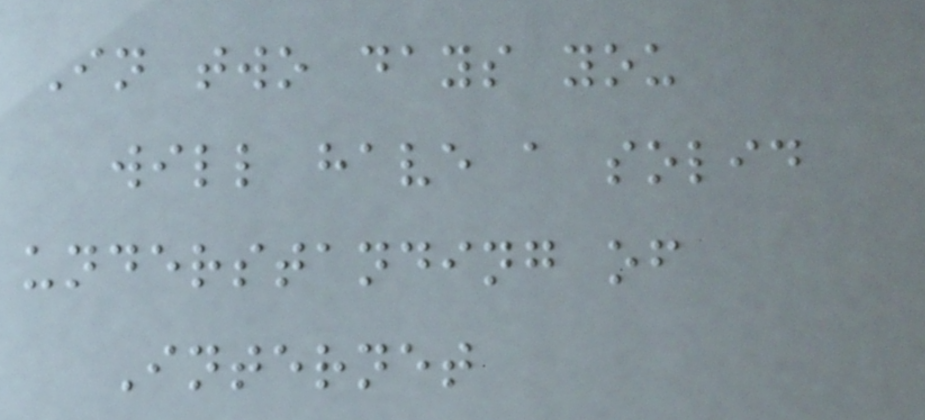In two days you
will have a solid
understanding of
Internet
